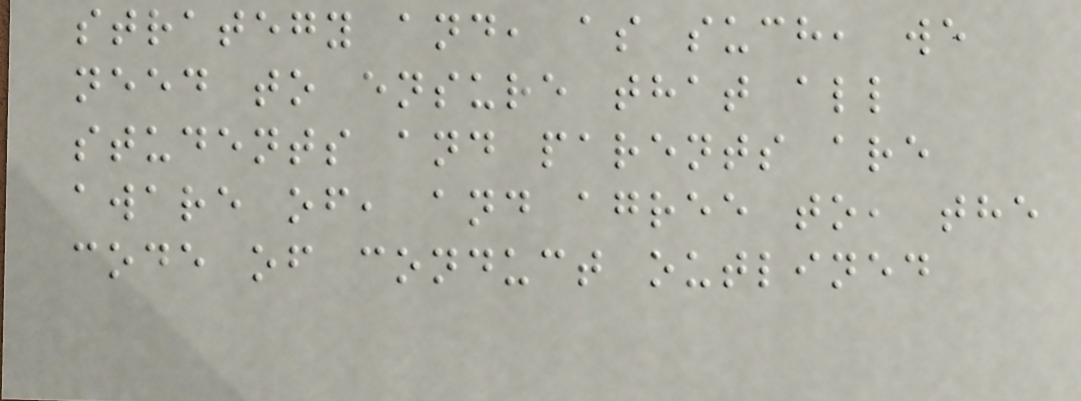strategy and, as such, we
need to ensure that all
students and parents are
aware of, and agree to, the
code of conduct outlined
